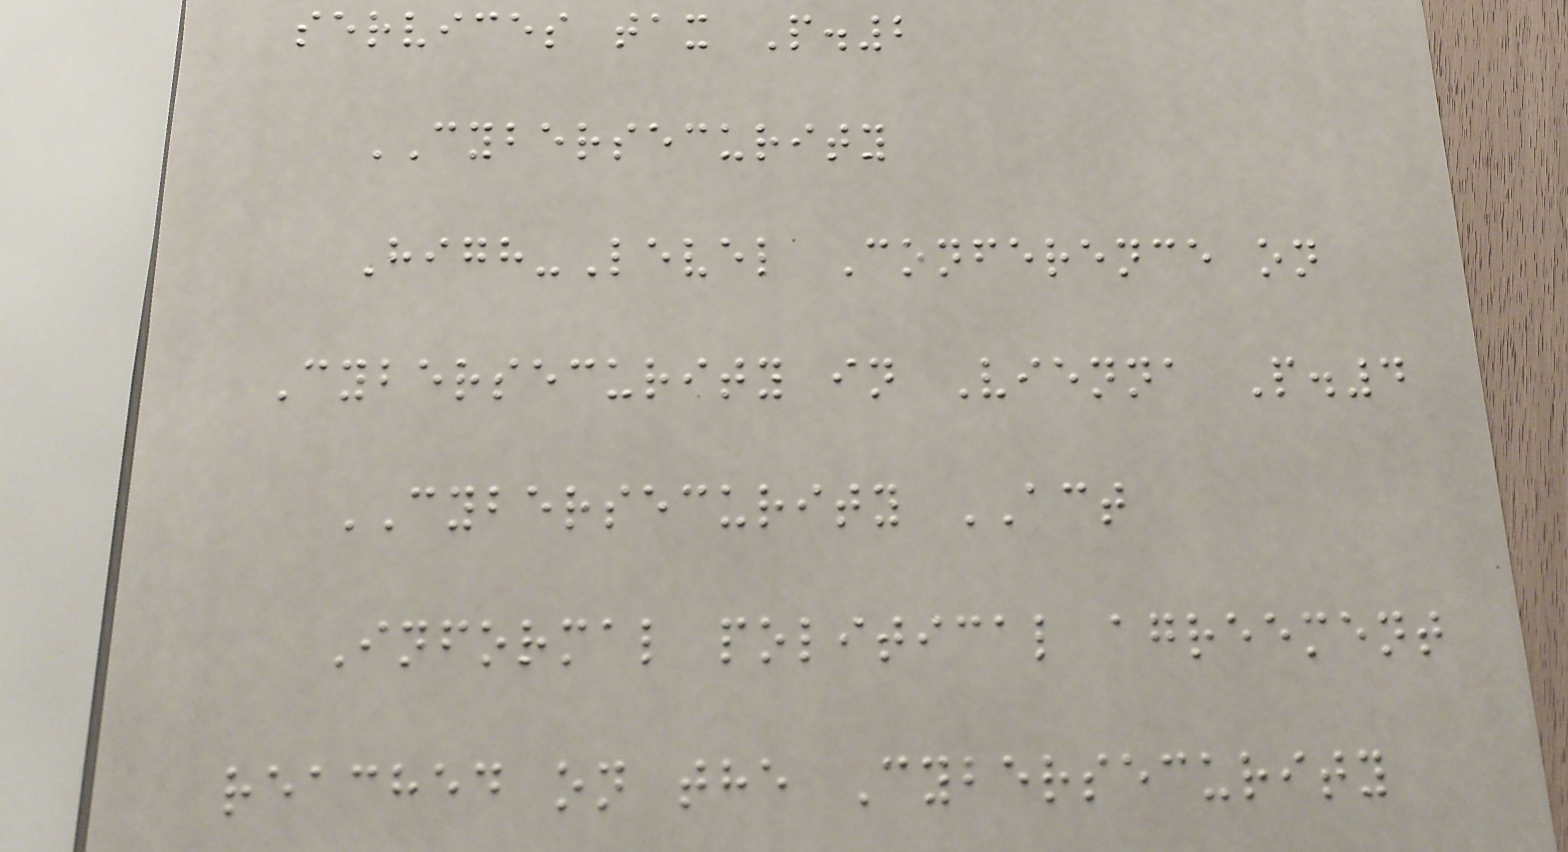services tax P.2
CYBERSECURITY
High-Level Conference on
Cybersecurity in Vienna P.4
CYBERSECURITY ACT
Informal political agreement
reached on the Cybersecurity
